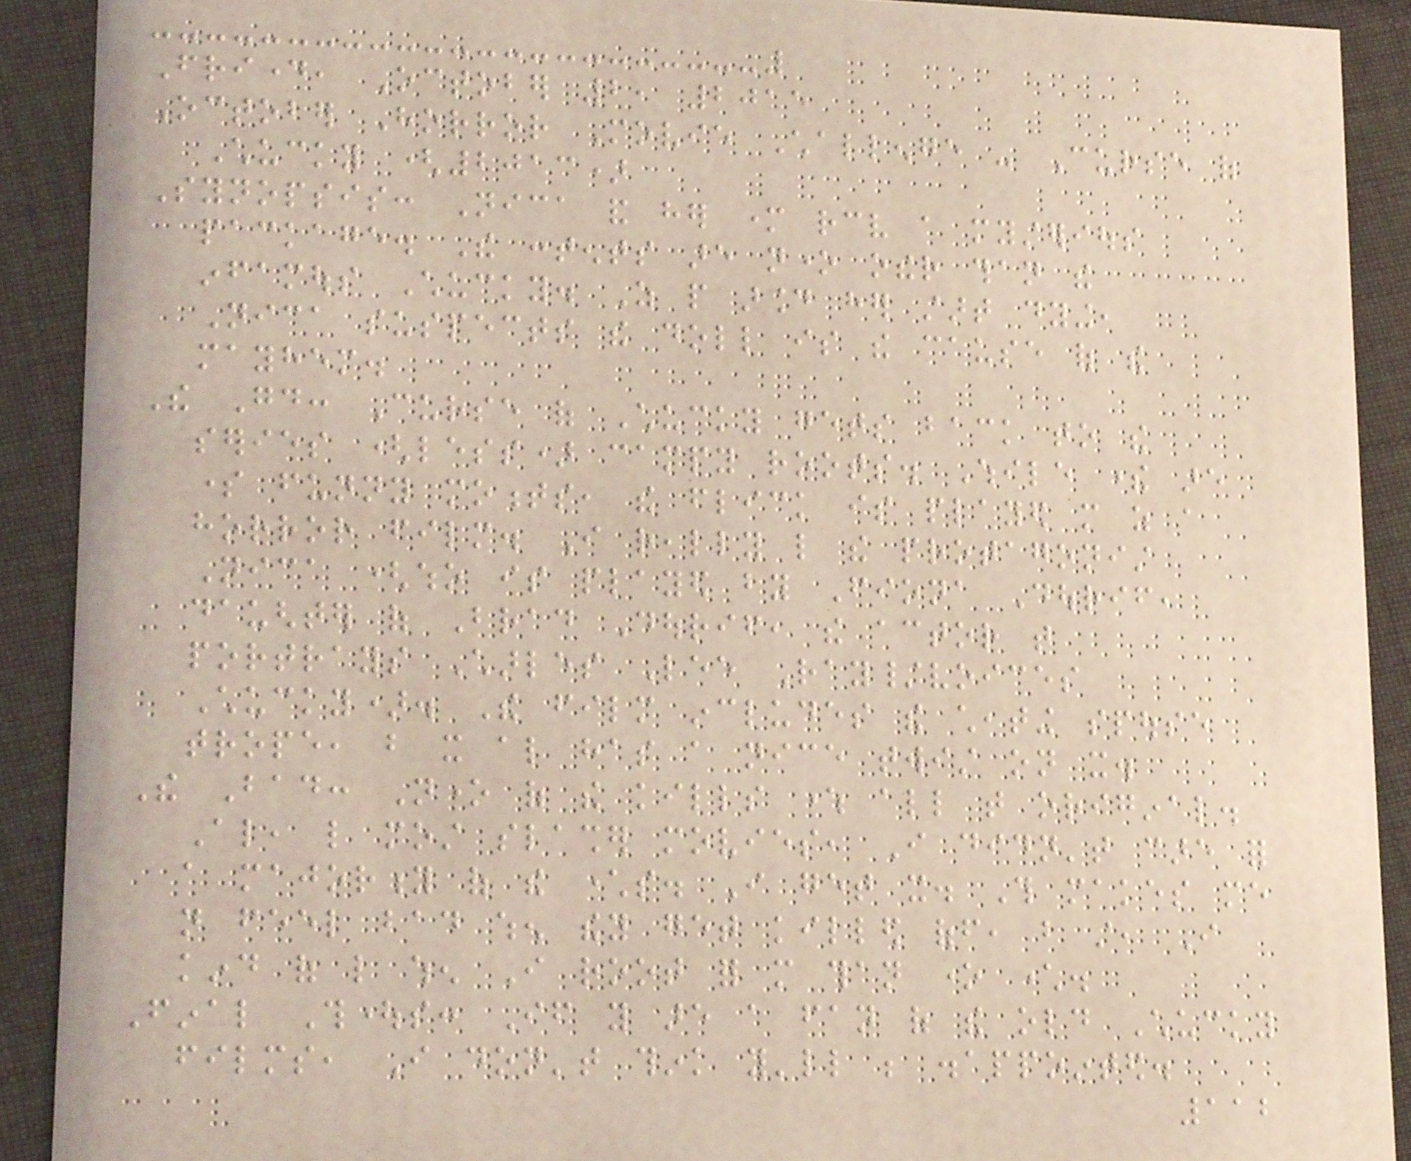Friday, October 2, 2015
October Horror Movie Challenge - Curse of
Chucky (2013)
Synopsis: Nica and her mother receive a mysterious
package. The contents are none other than the
infamous Chucky. As people around her start dying,
Nica suspects the doll is the cause of the
mayhem.
The Good: Curse of Chucky gets back to the
series (less) campy roots. While there are
some funny moments, the flick is played more as a
horror film. I really like the protagonist
Nica (who is played by Fiona Dourif,
daughter of Brad Dourif, the actor that
portrays Charles Lee Ray/voices
Chucky). The film includes the cheating spouse
trope, but it also has a nice twist on it.
The Bad: None of the kills where all that original.
Also, like most slasher movies, I didn't care for
a majority of the characters. I get it. This makes me
not feel bad when they get killed off, but still, I
kind of like when I root for more than one character.
Final Thoughts: If you are a fan of the old Chucky
films, I don't think you'll be disappointed.
112
